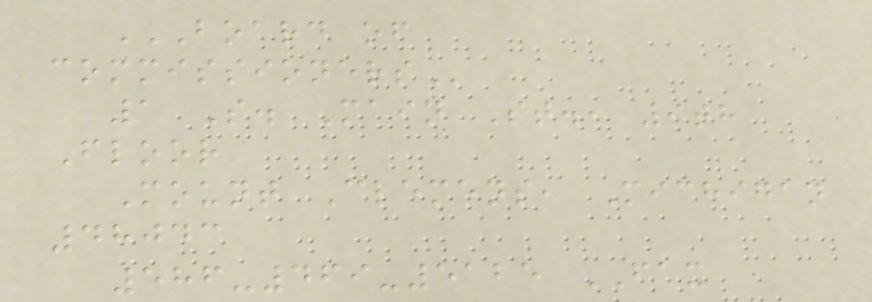BOARD OF
COMMISSIONERS
1 S. Main St., 9th
Floor
Mount Clemens, Michigan
48043
586-469-5125 FAX
